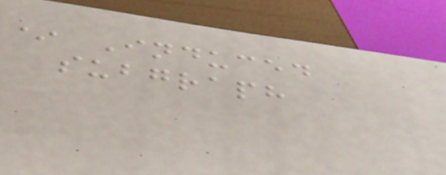* Induced
subgraph
